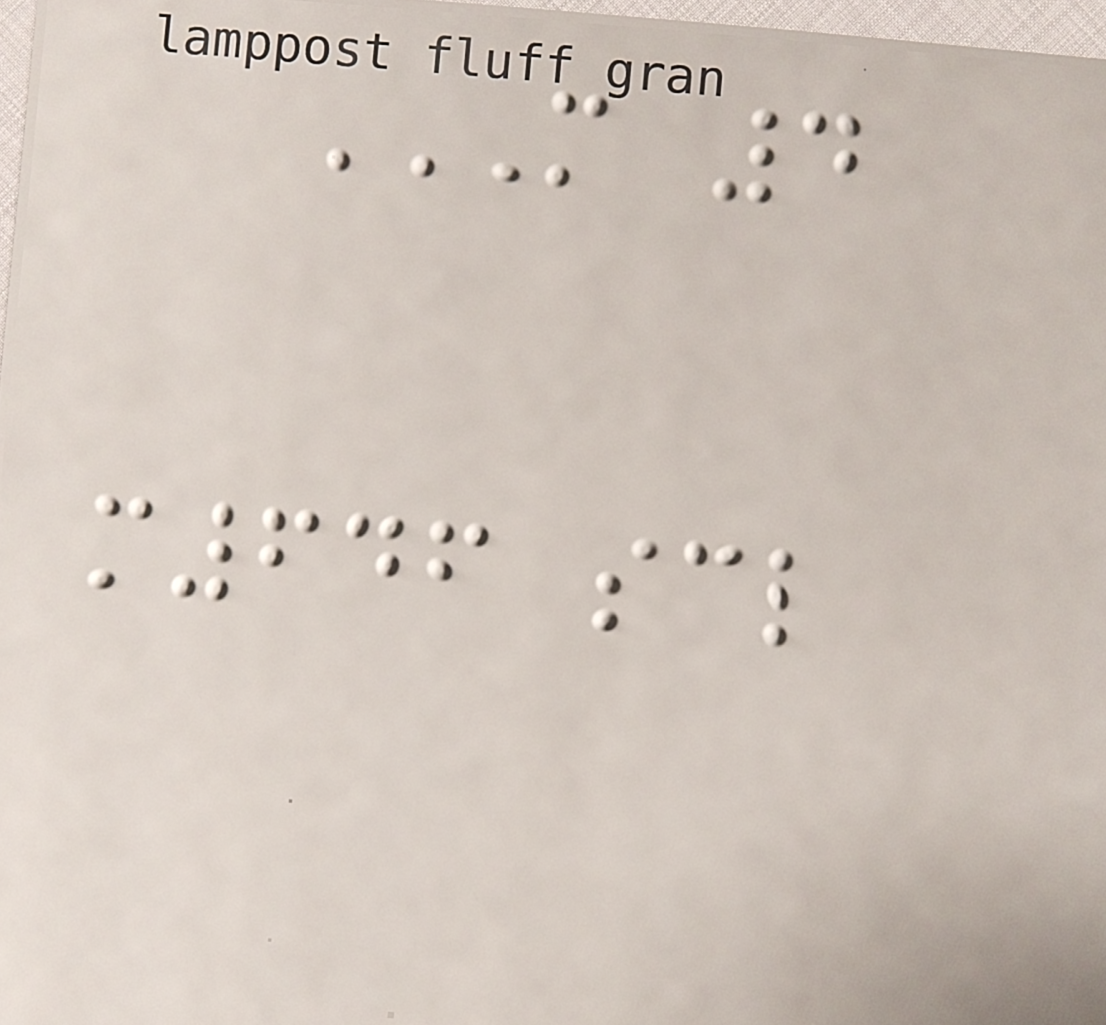M 4
M646 SCL
